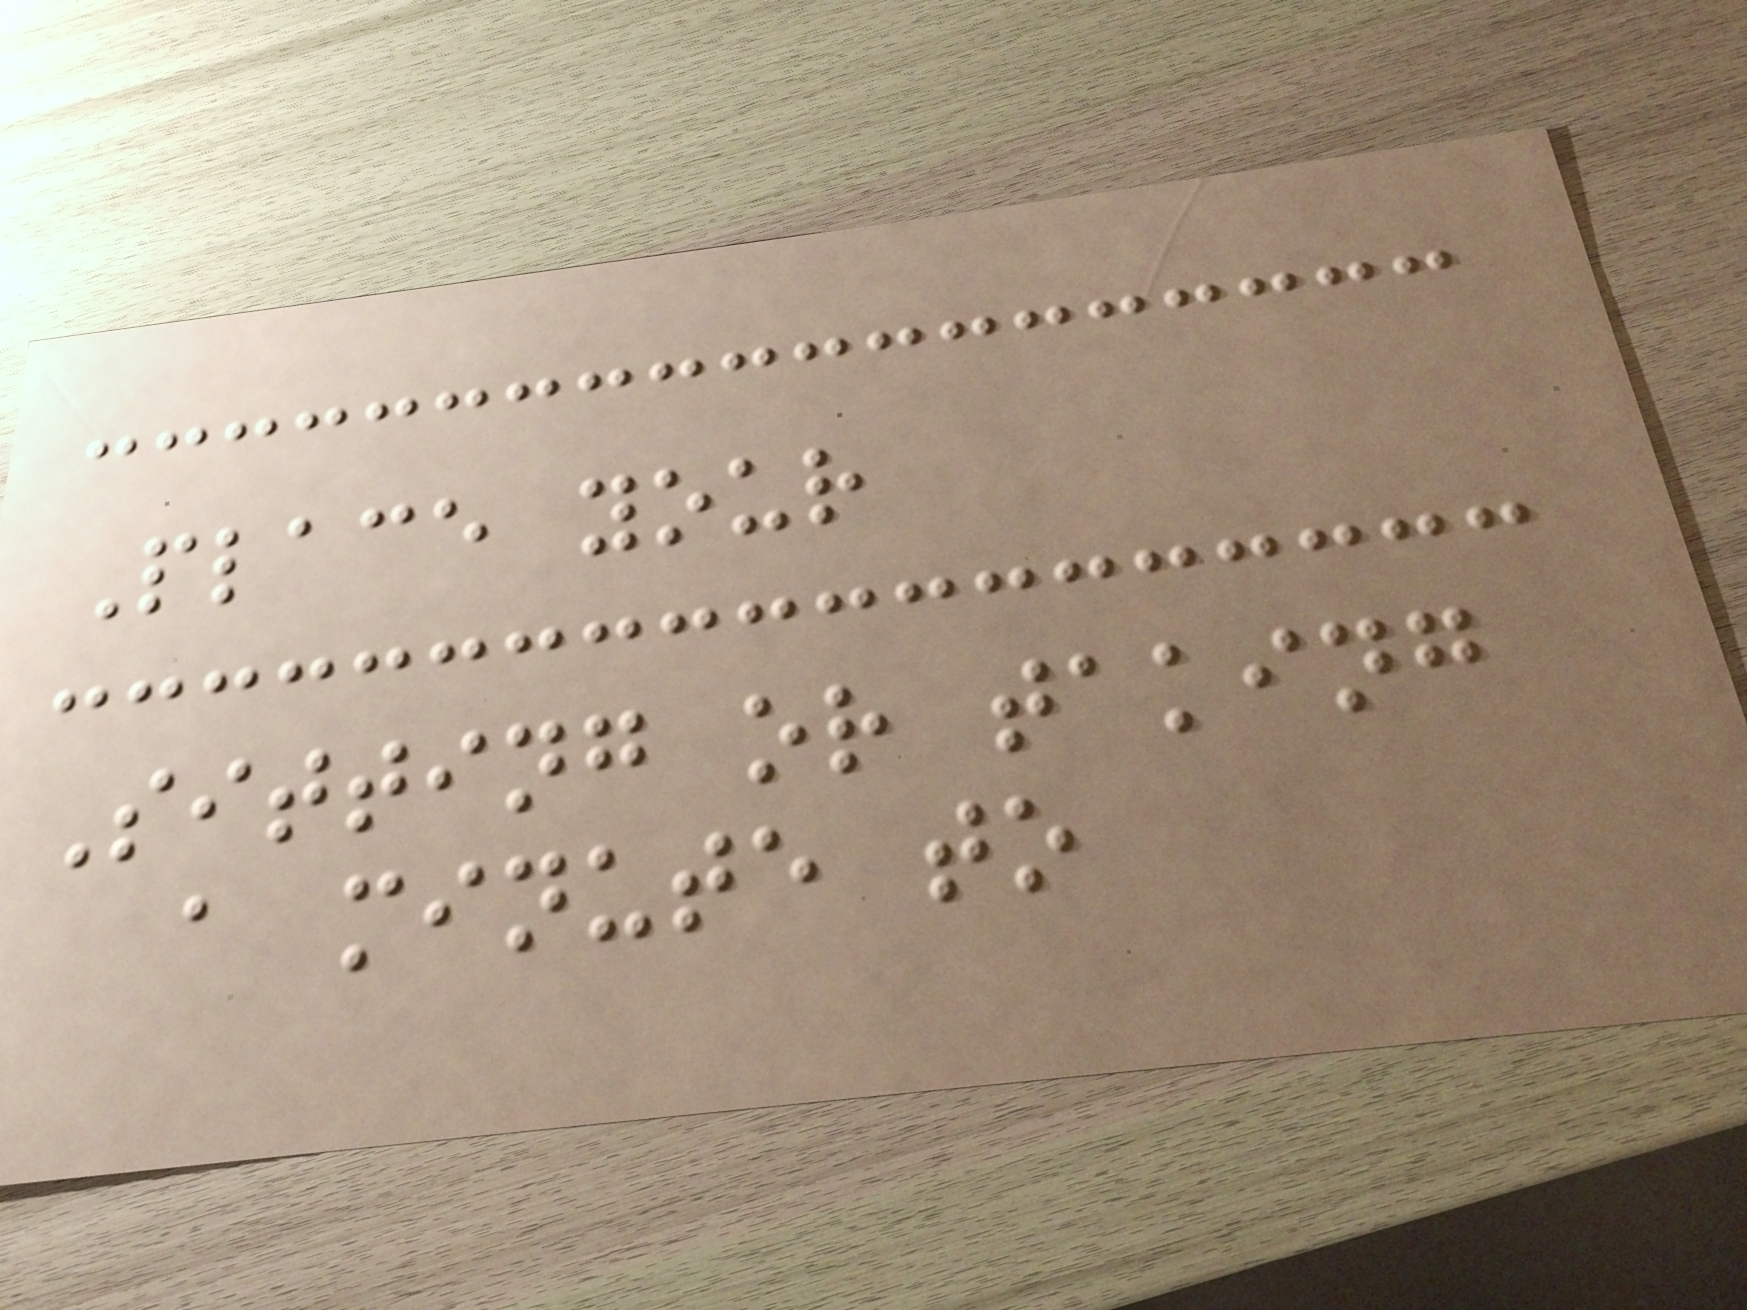Place your
Sitting or taking
a minute to
